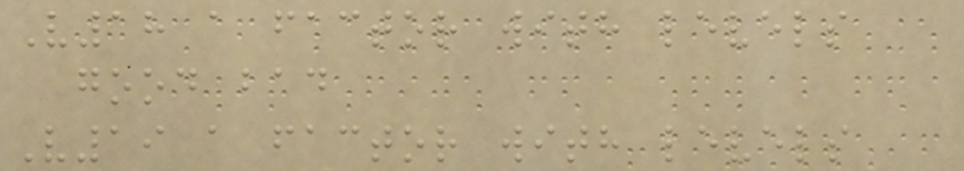V18 a factor with levels
good bad
V19 a factor with levels
